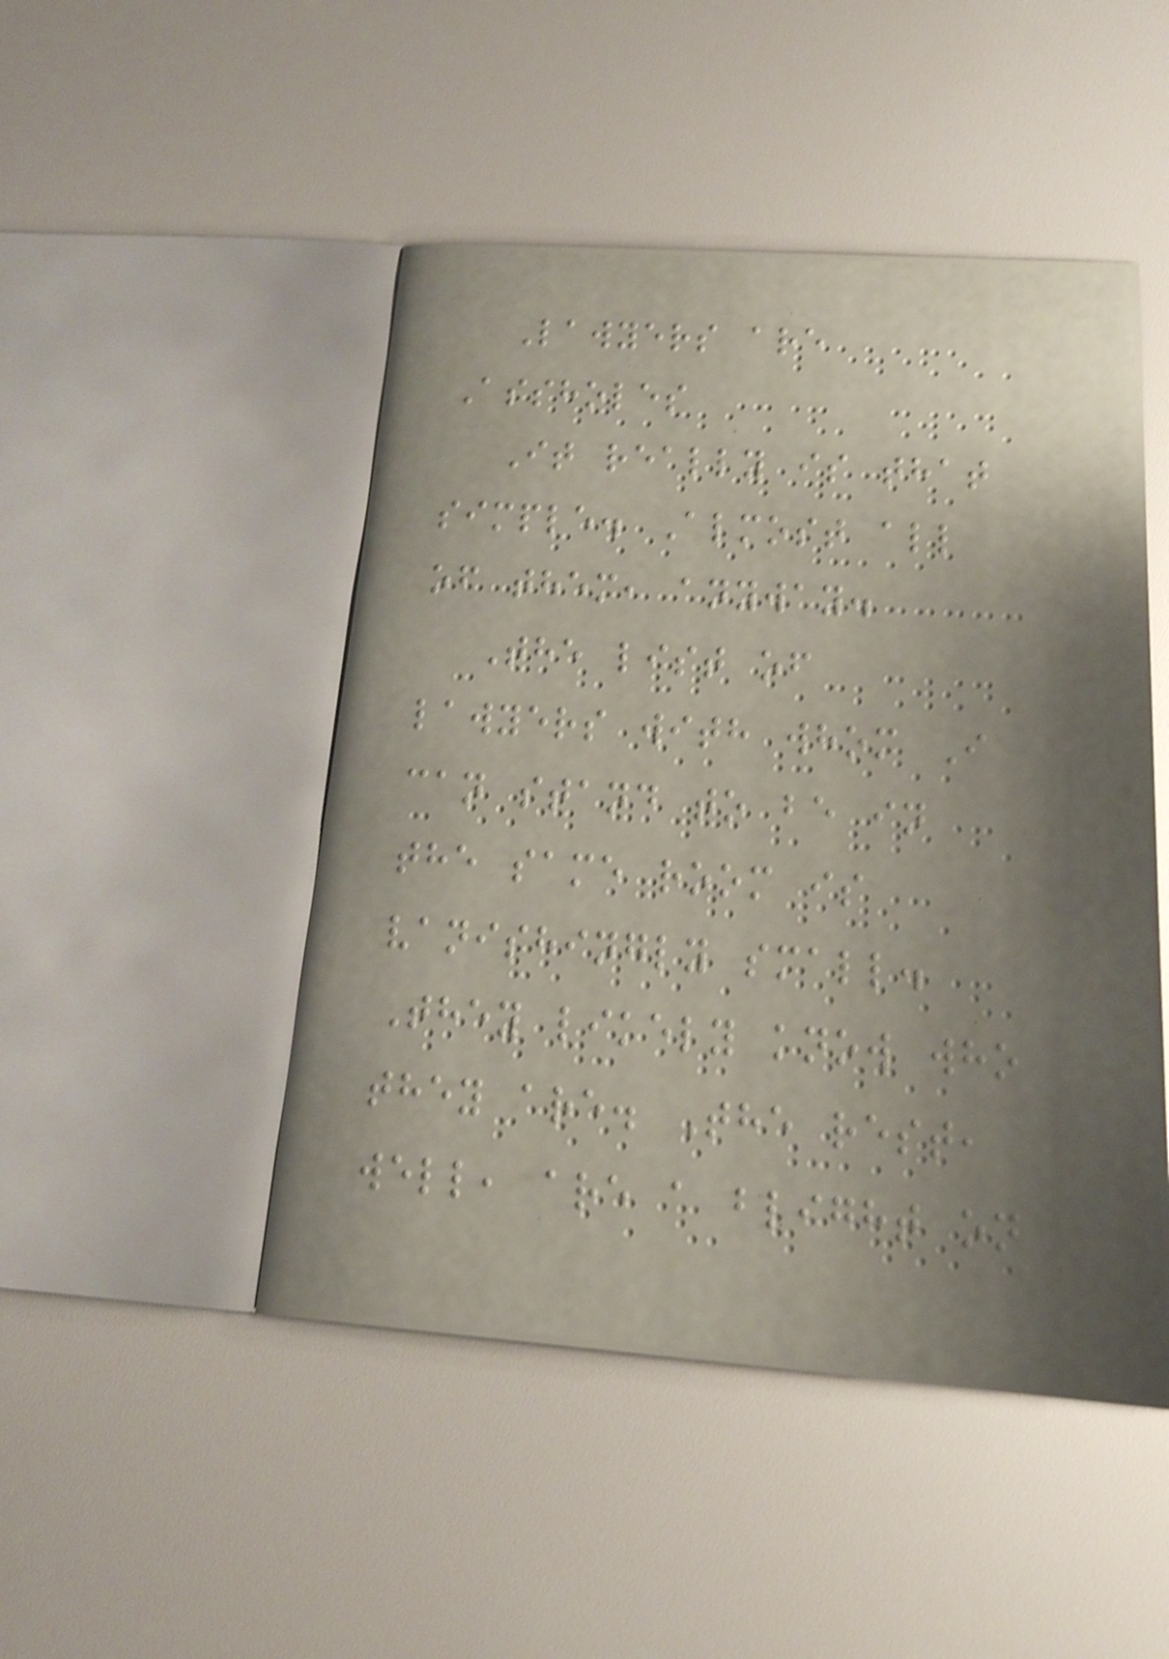Lawyers are
Assholes
It really is that
simple. Almost all
of them, anyway.
The list of
lawyers with whom I
can stand to be in
the same room is
vanishingly small.
They likely know who
they are. The rest,
well, are a blight on
